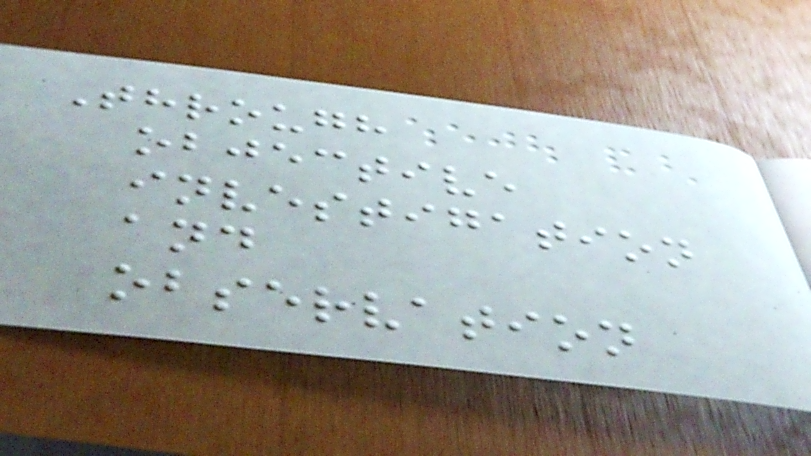Through
objective
investigation
and
observation
